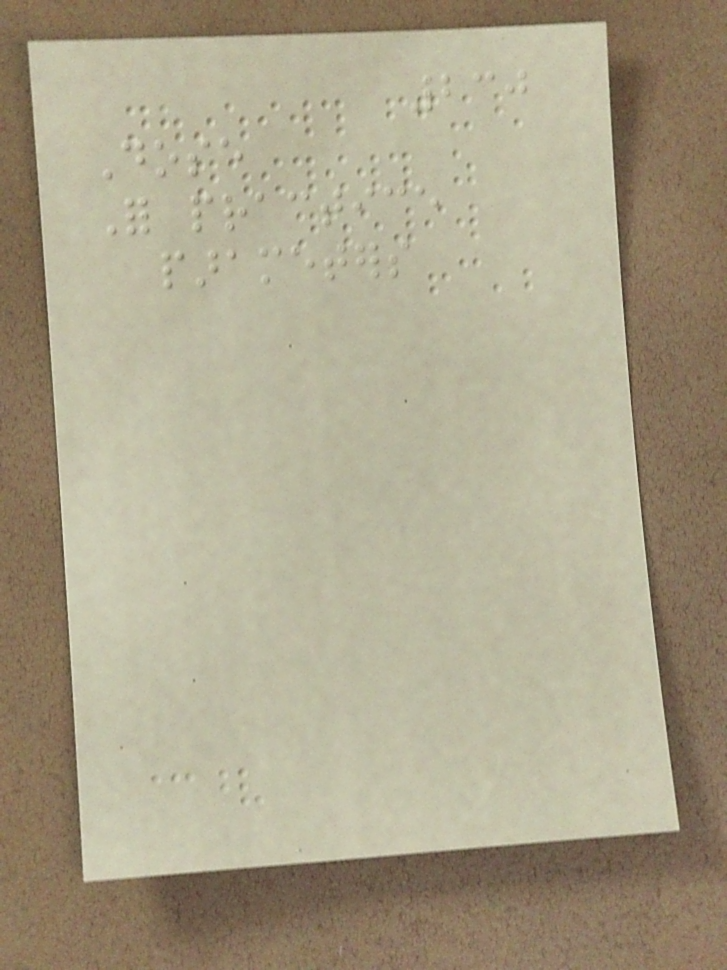230
Dose
For practice
parameters
